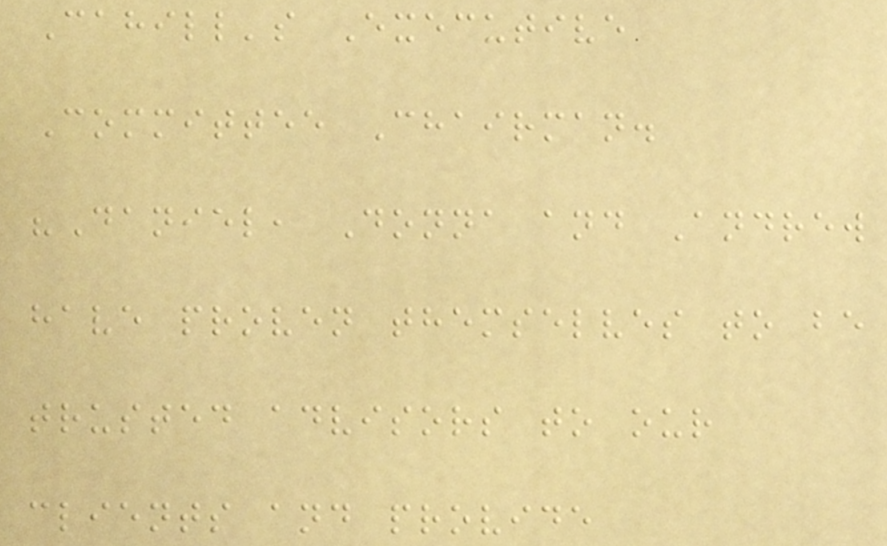Cahill's Executive
Committee Chairman.
"Daniel, Donna and Andrew
have proven themselves to be
trusted advisors to our
clients and provide
